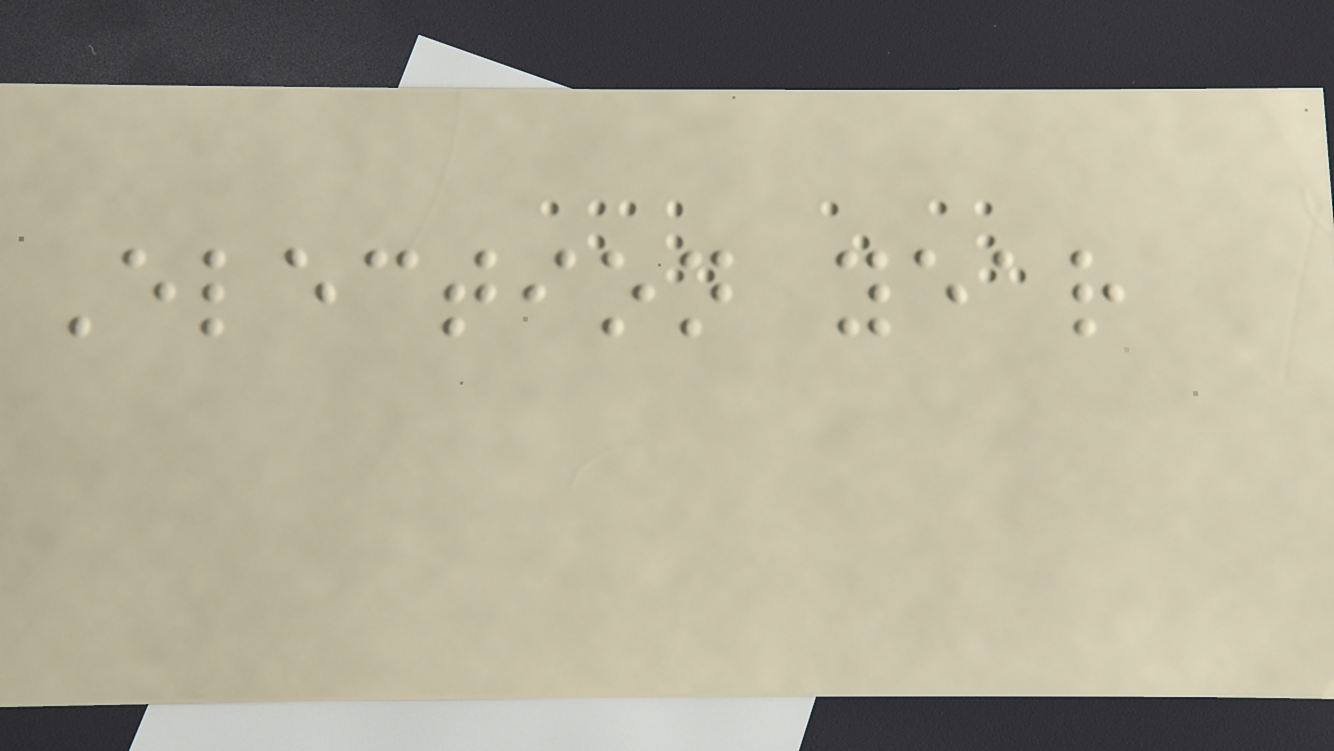Election year
